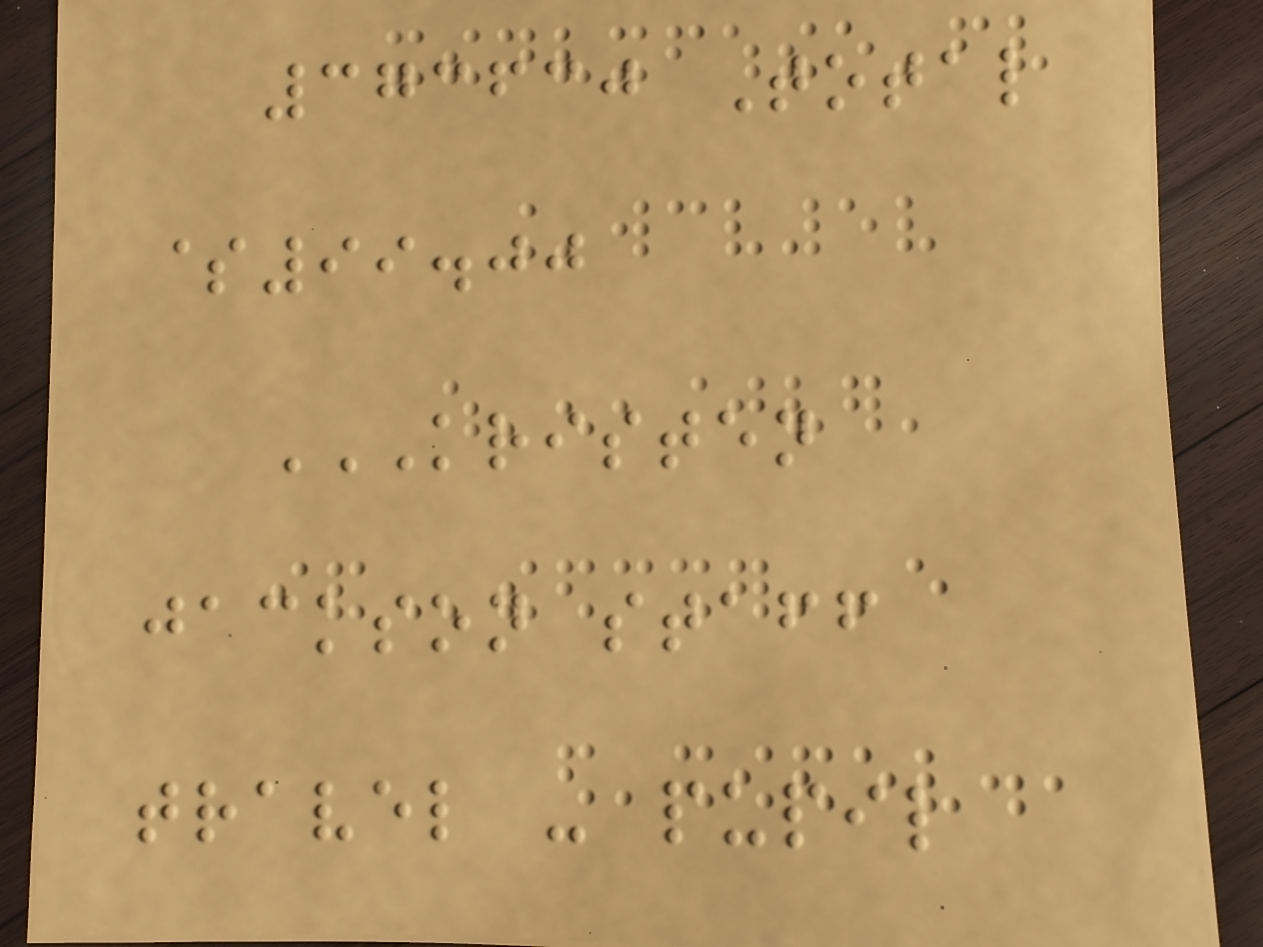373630 Total
$99.00
KRISTEN
JACKSON STAFF
TRAVEL - PUPIL
